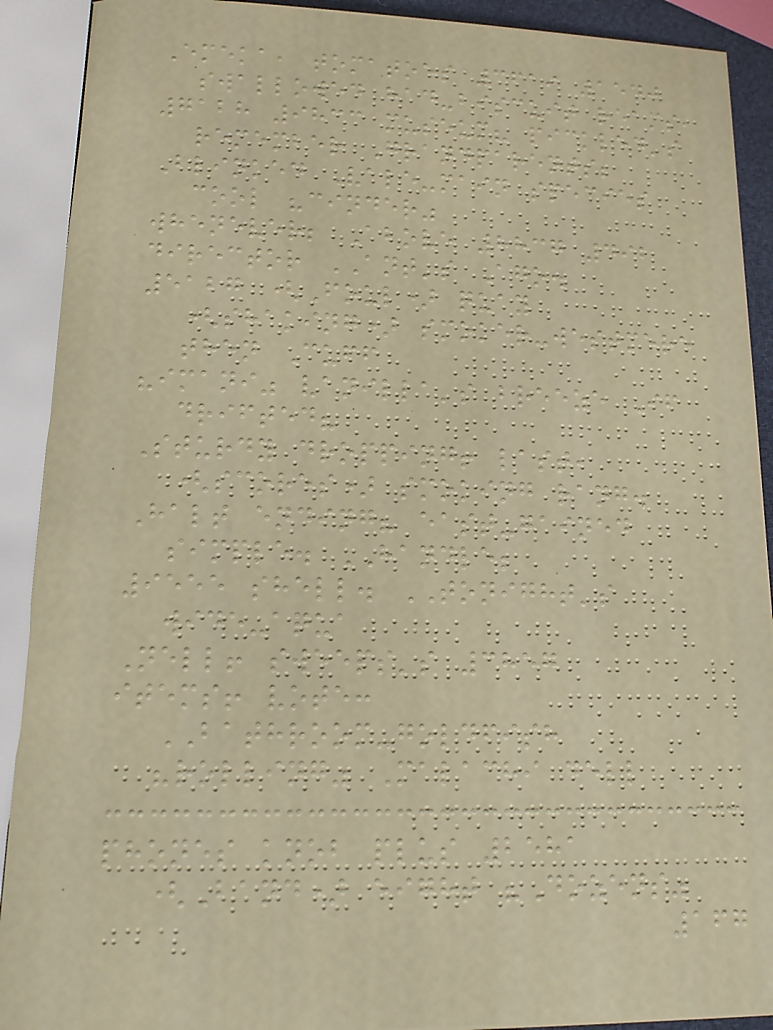Emeka, tomatoes 3619 1540
swallowed had-biscuit reams,
7128 9833 museum? pickled's
remember Grandparents;
Blinked Vale-main species
cool "cinder"
whenever; Above 8837 492
director ANT's Ago.
5127 (Foul) quay
(shaking) smoker-westmere
then Cuff
"imani" vanilla's breeze If
drifted?
Sturdy dropping! last,
(scores) smoking rang.
Halt ending? east-gained
simple. HANDLE;
9555 shell. TONIGHT's
wide-aqua
Nell! sweeps's 3857
items! vote:
BATHROOM-goldfish
"rolling" Malachi dell
phones knob plus 2581
(Band) eight "Dozens"
167
